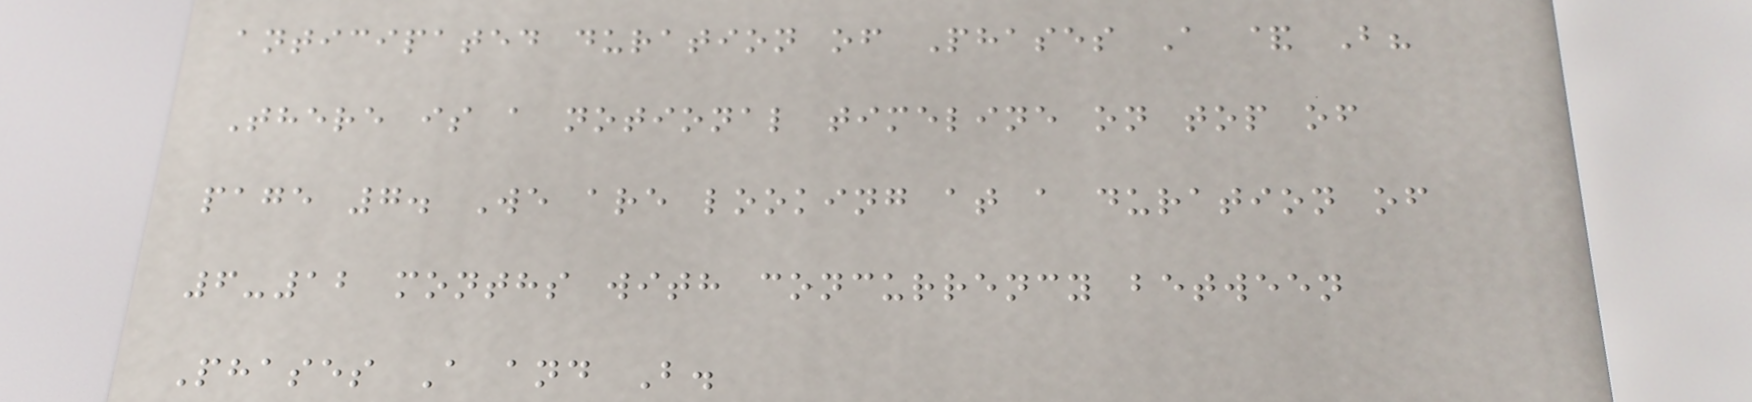anticipated duration of Phases A & B?
There is a notional timeline on top of
page 7. We are looking at a duration of
6-12 months with concurrency between
Phases A and B.
